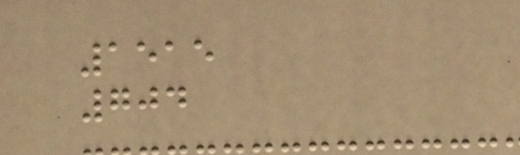1515
704
